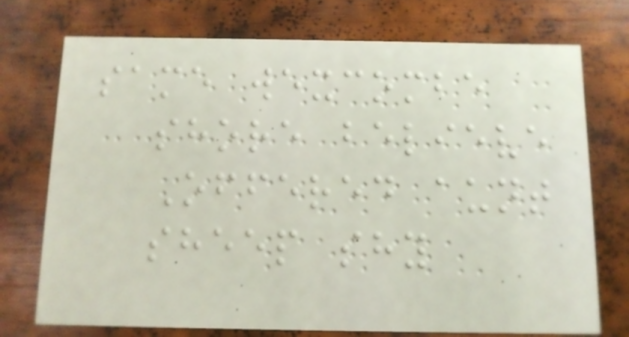same wexcombe
shore believe
Offered aunt
sheep shy
